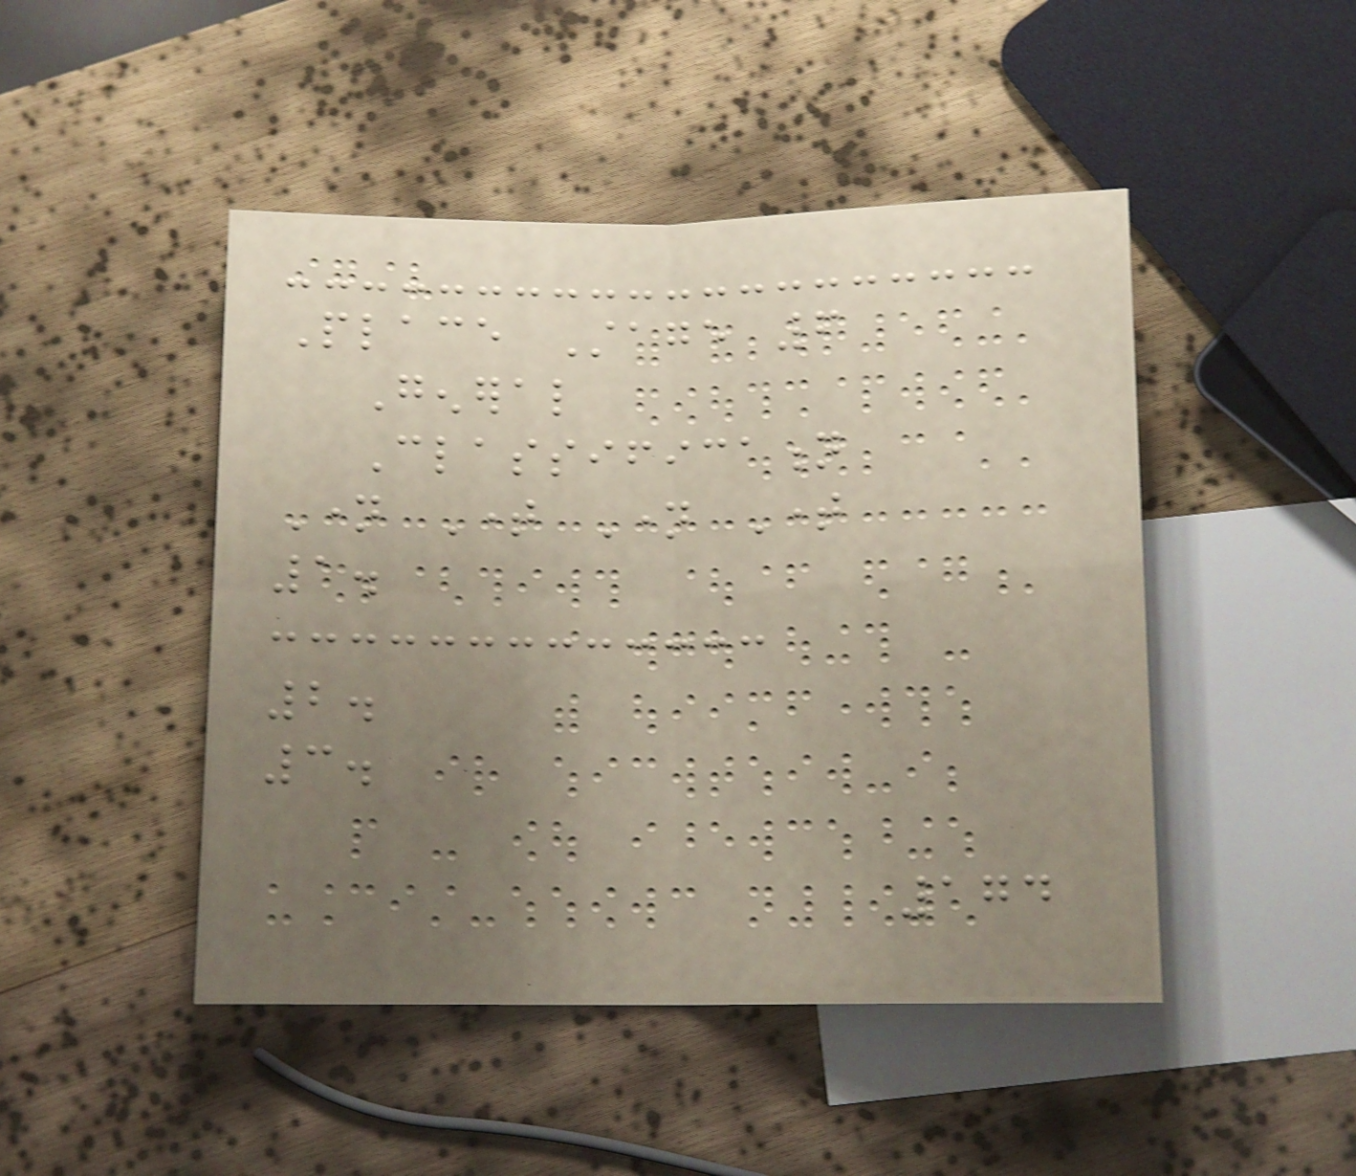Place Stage 6
General
Classification
Name Time Name Time
1.
2.
3.
174
